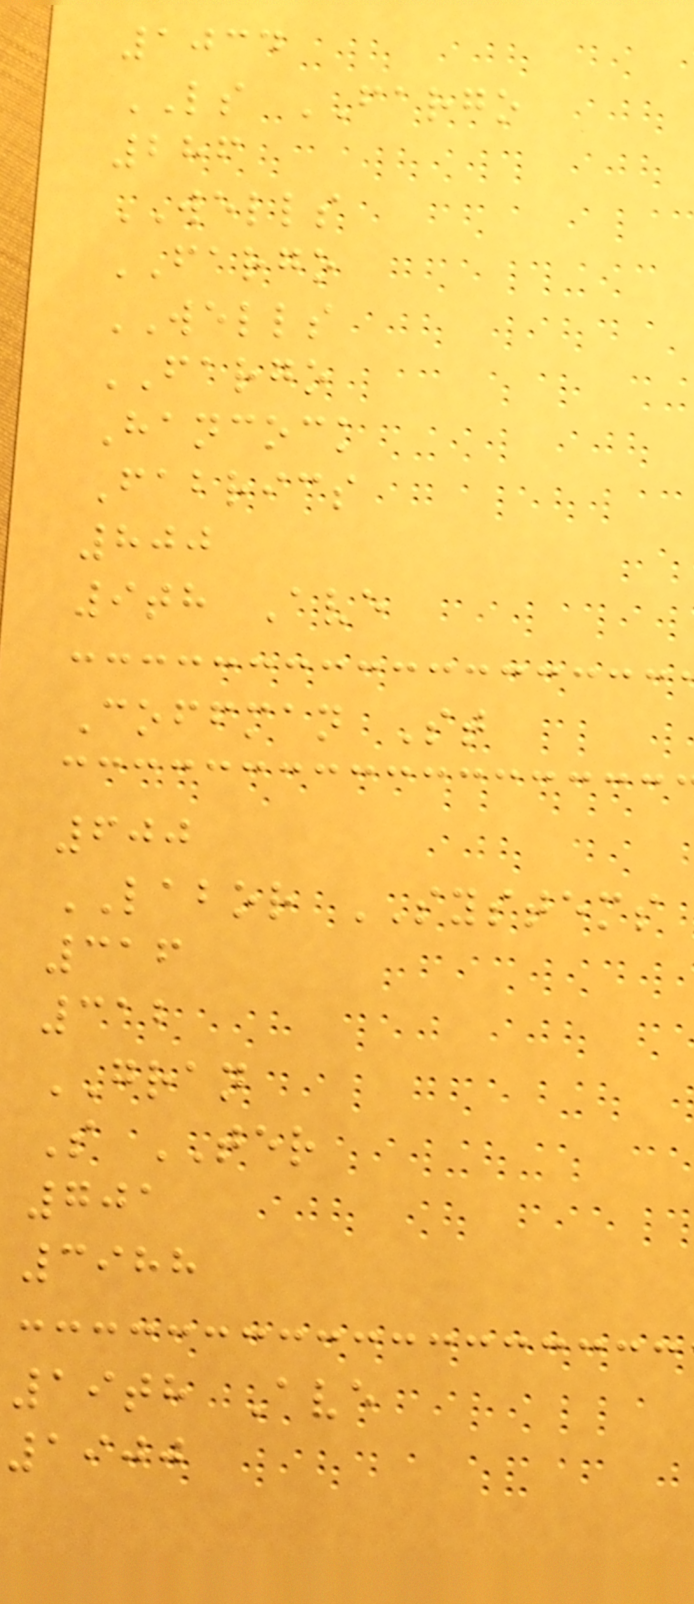1034
LS FARGO
286
WELLS
FARGO
WELLS
FARGO
Hancock
Fabrics
800
9th Ave
Coffman St
600
LABOR SYSTEMS
316
312
GRAN
S TER
701
3988
19th Ave
1900
